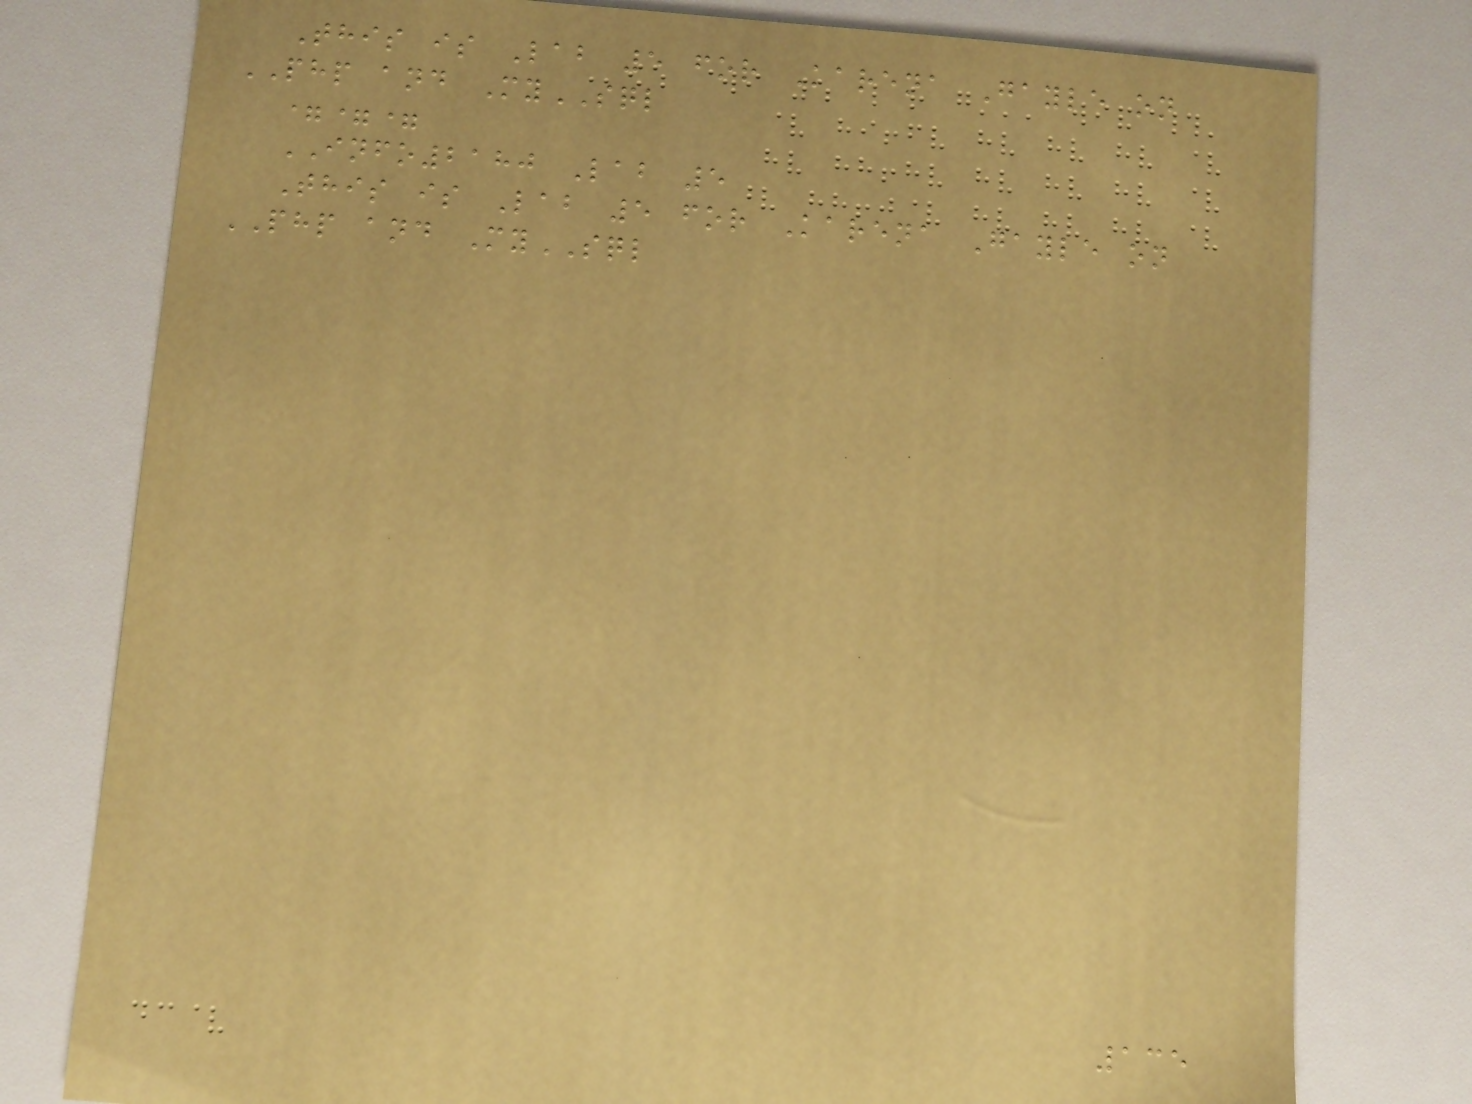This is Lab 5 for Karena Gayle on
PHP and MySQL
===
INFO2180 Lab 5
This is Lab 5 for Karena Gayle on
PHP and MySQL
135
